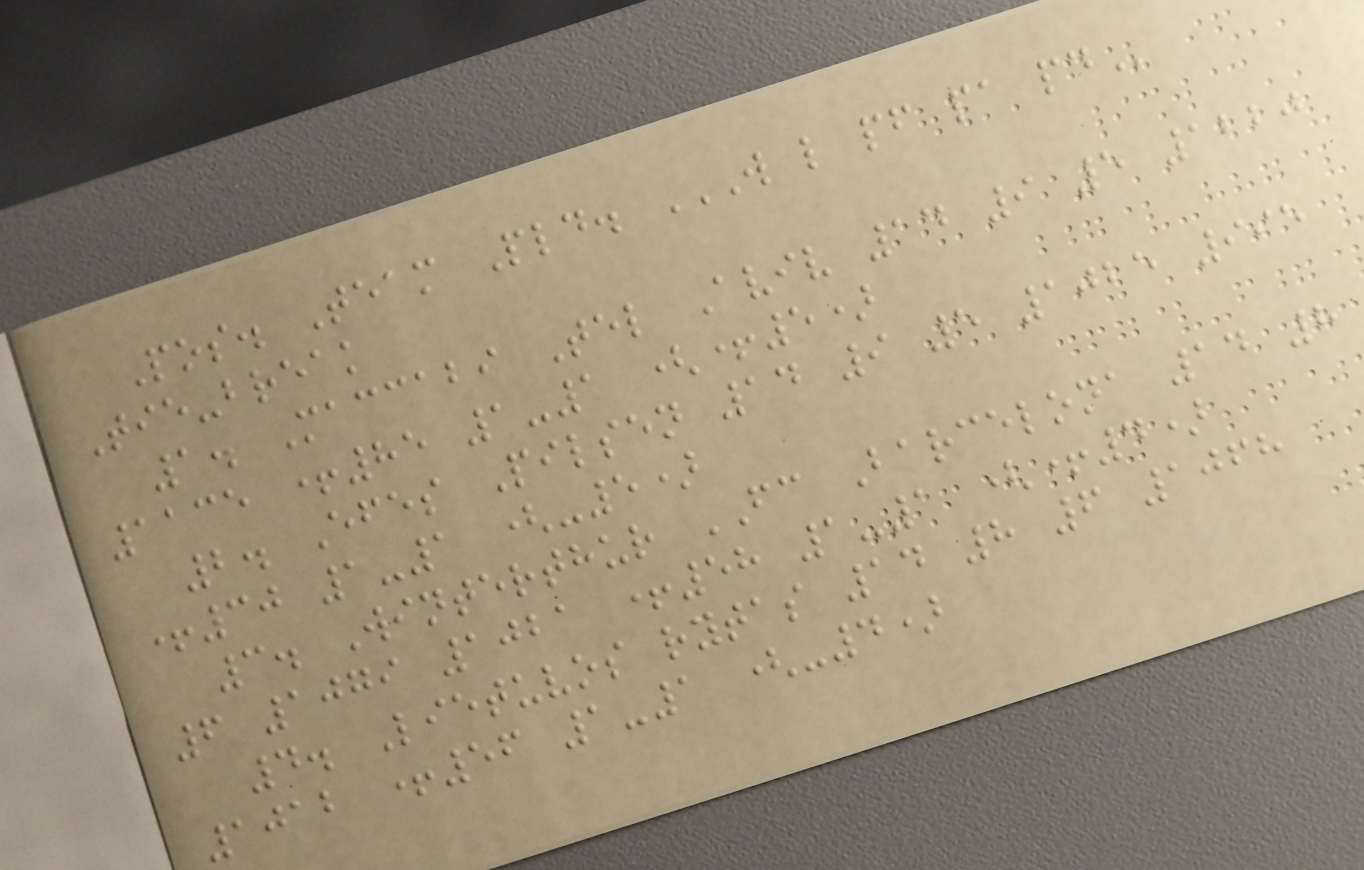Pos. Team Pld. W L PF PA PD
Tie-break
1. Maccabi Tel Aviv 14 9 5 1220
1135 +85 1-1 (+5)
2. Efes Pilsen 14 9 5 1025 995
+30 1-1 (-5)
3. Winterthur FC Barcelona 14 8
6 1079 1021 +58 1-1 (+4)
4. Lietuvos rytas 14 8 6 1068
1012 +56 1-1 (-4)
